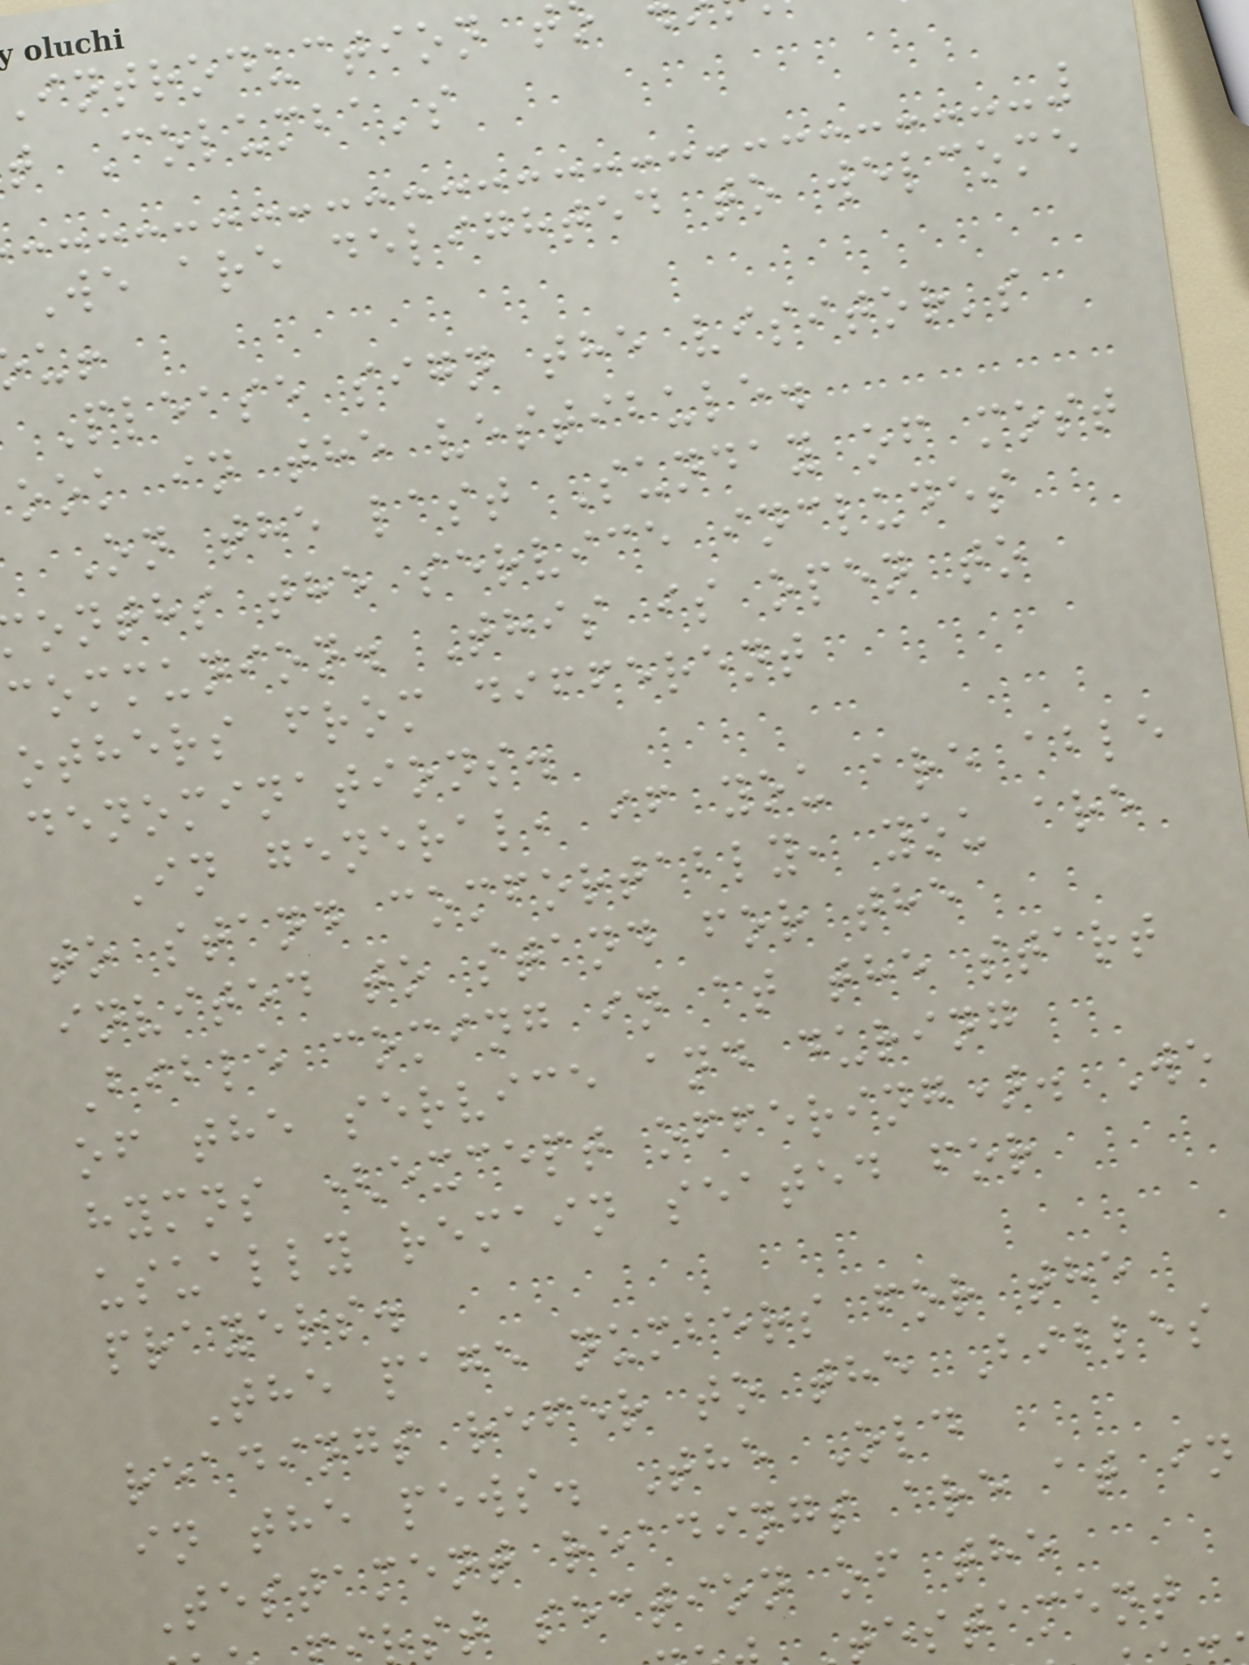introduction t
t Columba's
We are delighted to welcome
Please sign the visitor's
ook in the vestibule.
On the last Sunday of most
onths the service includes
communion. This is open to
others from different
denominations.
In general, if you are able
to stand comfortably, you are
invited to stand for the
Bible coming in at the start
of the service and during
hymns (except offering). We
usually remain seated for
prayers.
The page numbers for the
readings refer to the Bibles
in the pews. The Old
Testament readings are at in
st section of the
estament
